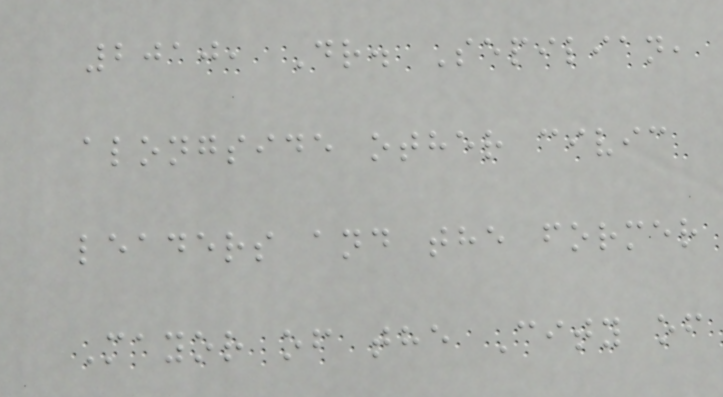2010, Dr. Sepilian,
alongside other civic
leaders and the former
Mayor of the City of
